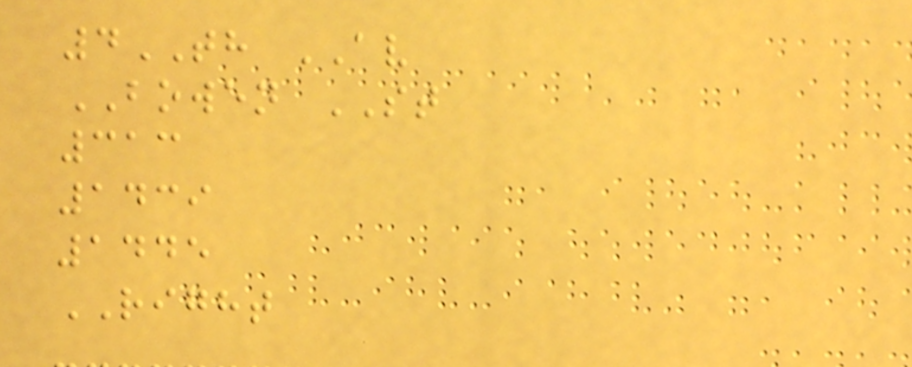4TH AV
BOWEN ST
313
1439
1445
RIGHT
